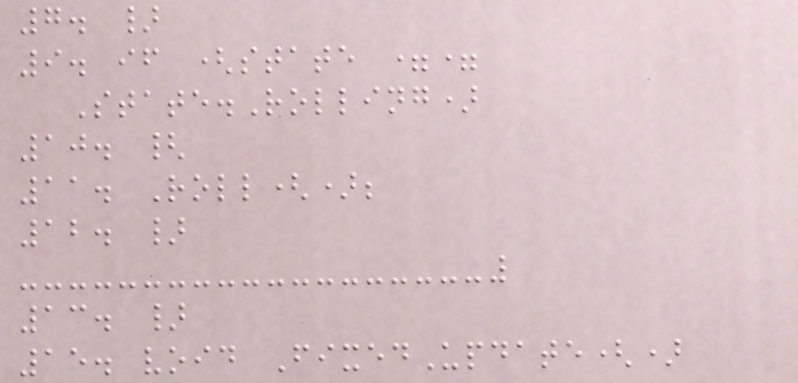7. }
9. if (state ==
State.Rolling)
10. {
11. Roll();
12. }
13. }
15. void FixedUpdate()
